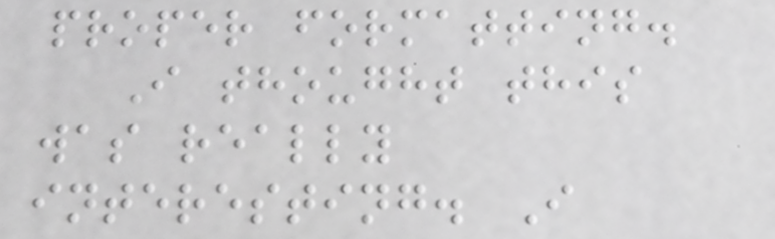proper formatting.
I thought this
was really
interesting. I
